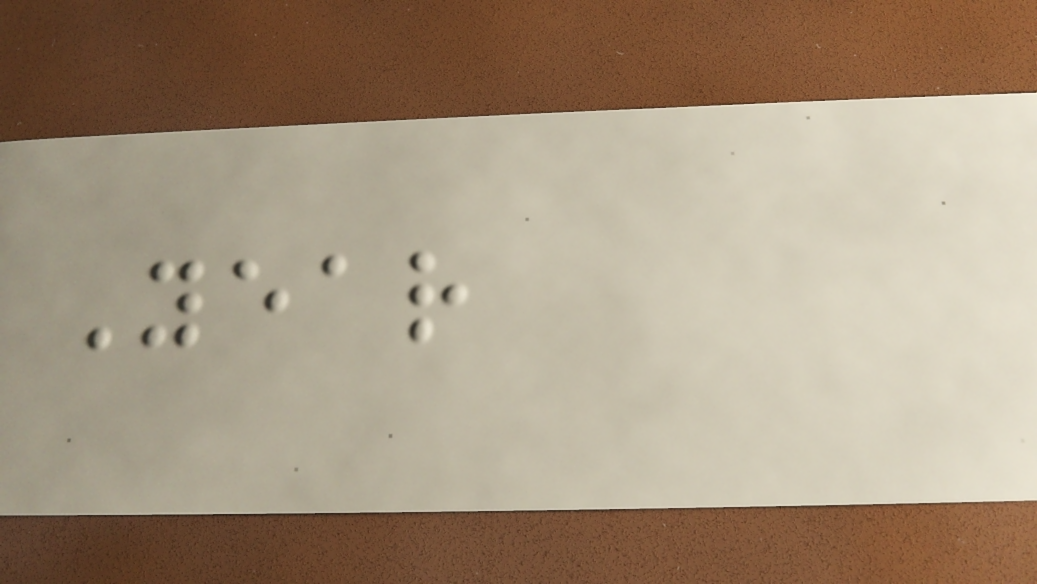Year
